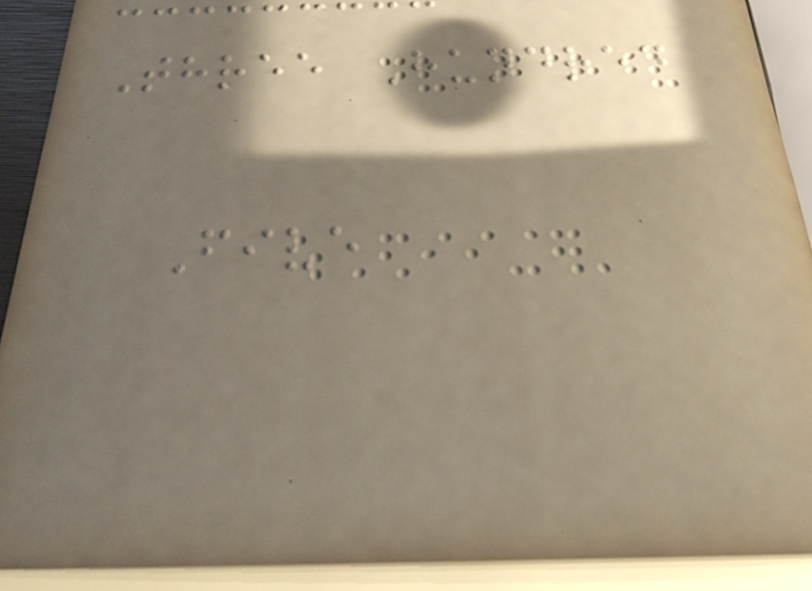Three Hundred
Five
